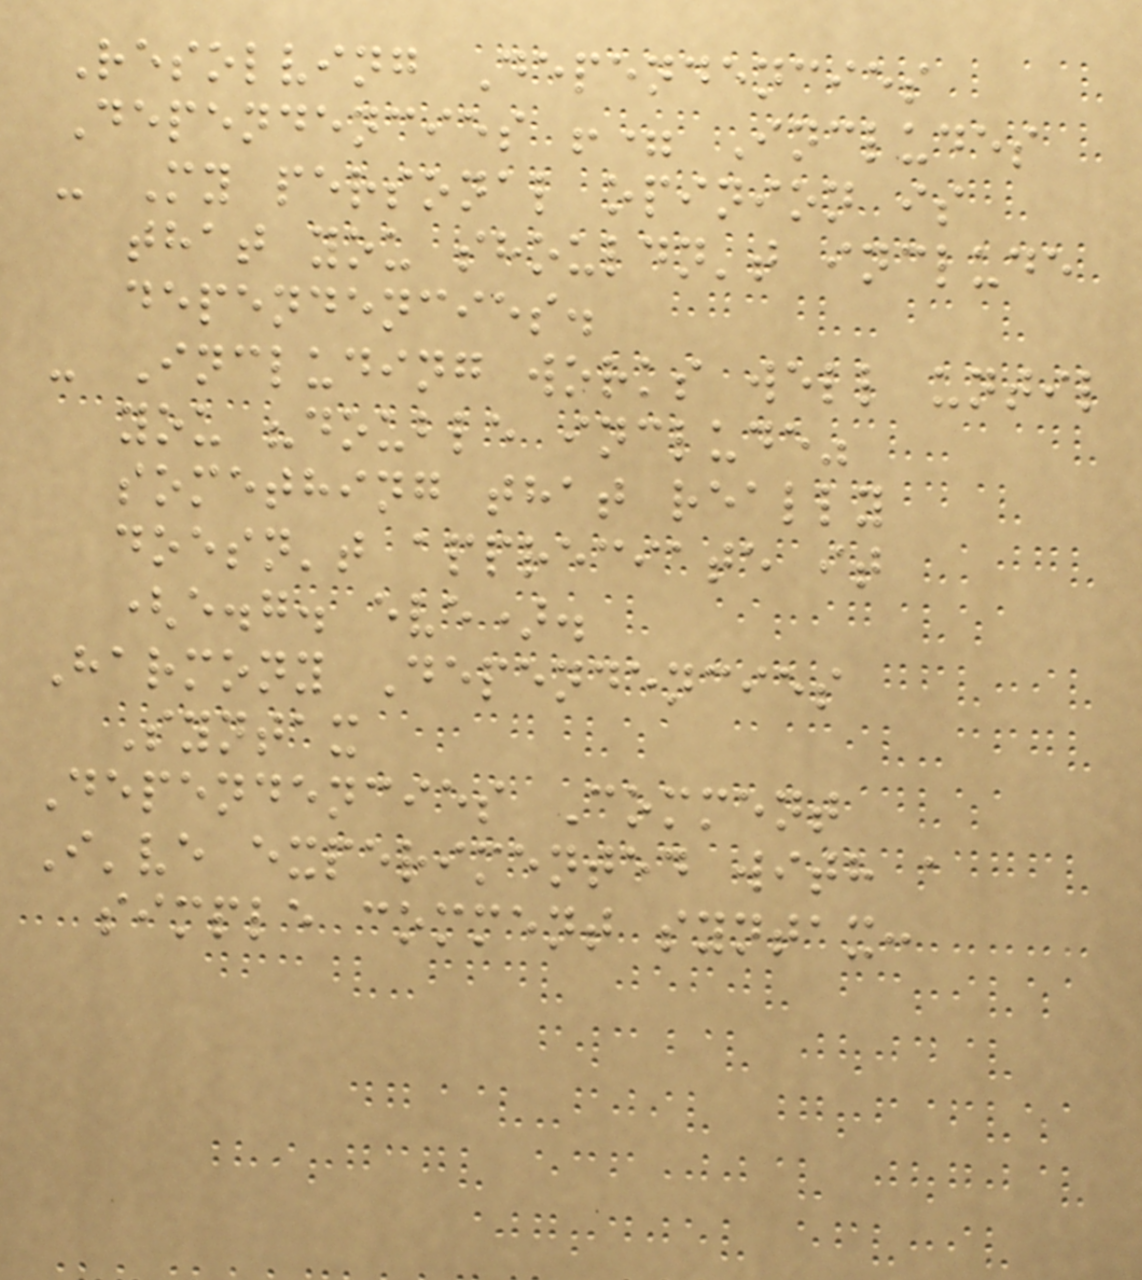Resolving Dependencies
Dependencies != Includes
- My personal opinion is
that you shouldn't include
dependencies.
- Including works well until
you "double include"
something that really
doesn't appreciate it
(e.g. eve).
Harmony Dependencies
Syntax
Dependencies Comment
I've experimented with a
simple comment syntax:
